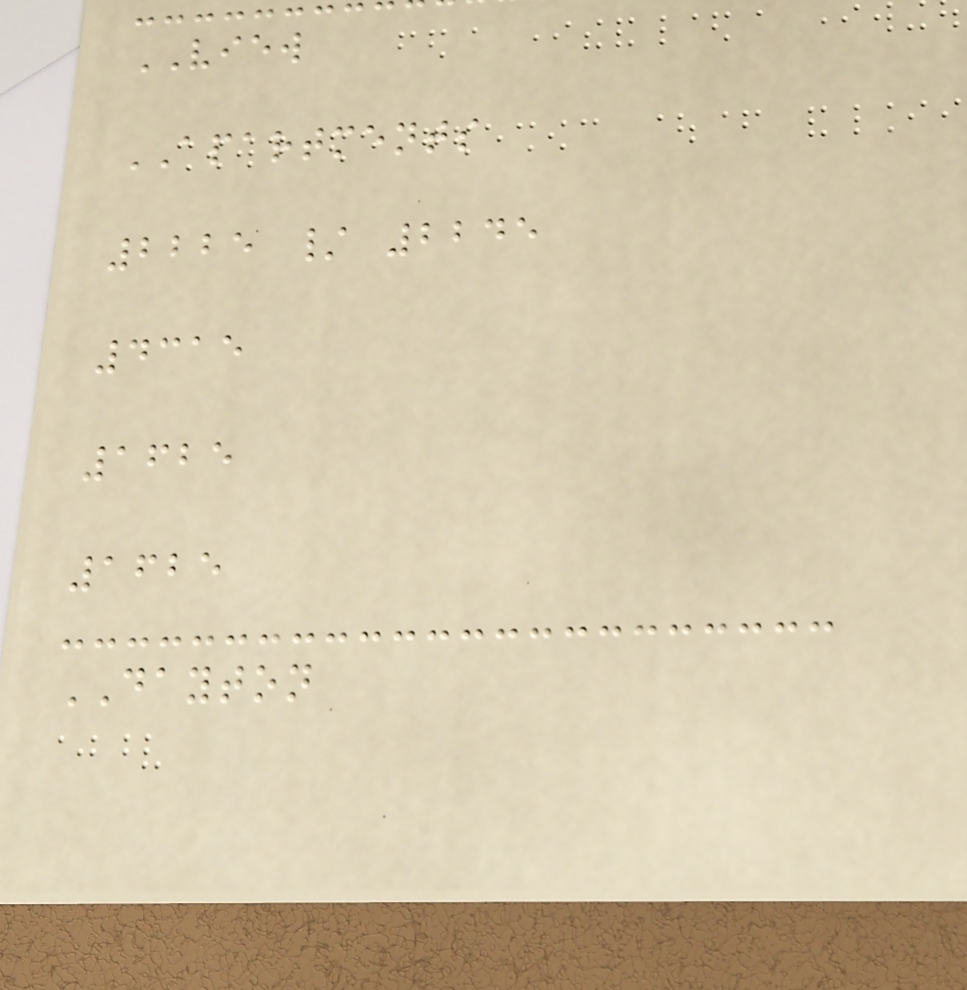VIEW
APARTMENTS
2225 / 2245
4315
1625
1625
DAYTON
